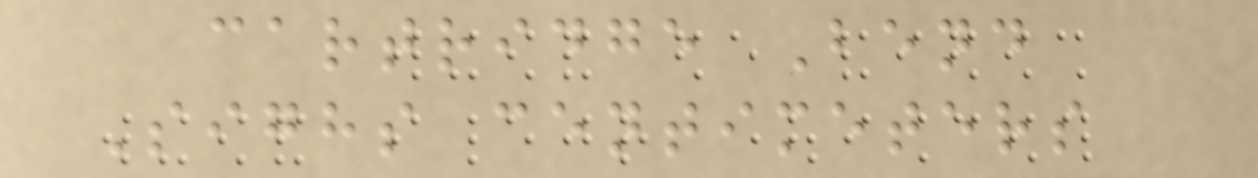cartridge Bend
Sighs centimeters
